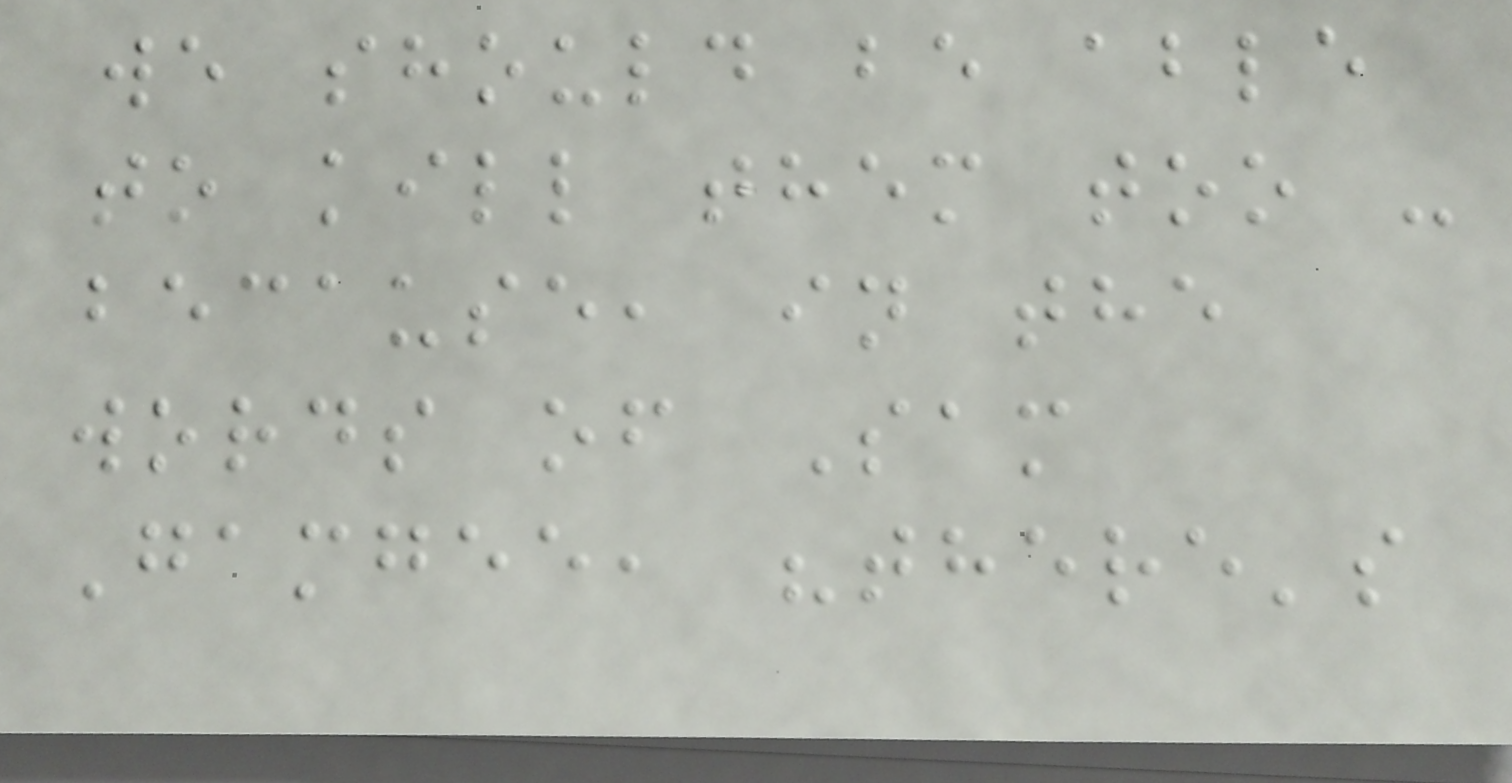we should be able
to kill them too -
because, in the
words of Sam
Gamgee, "there's
